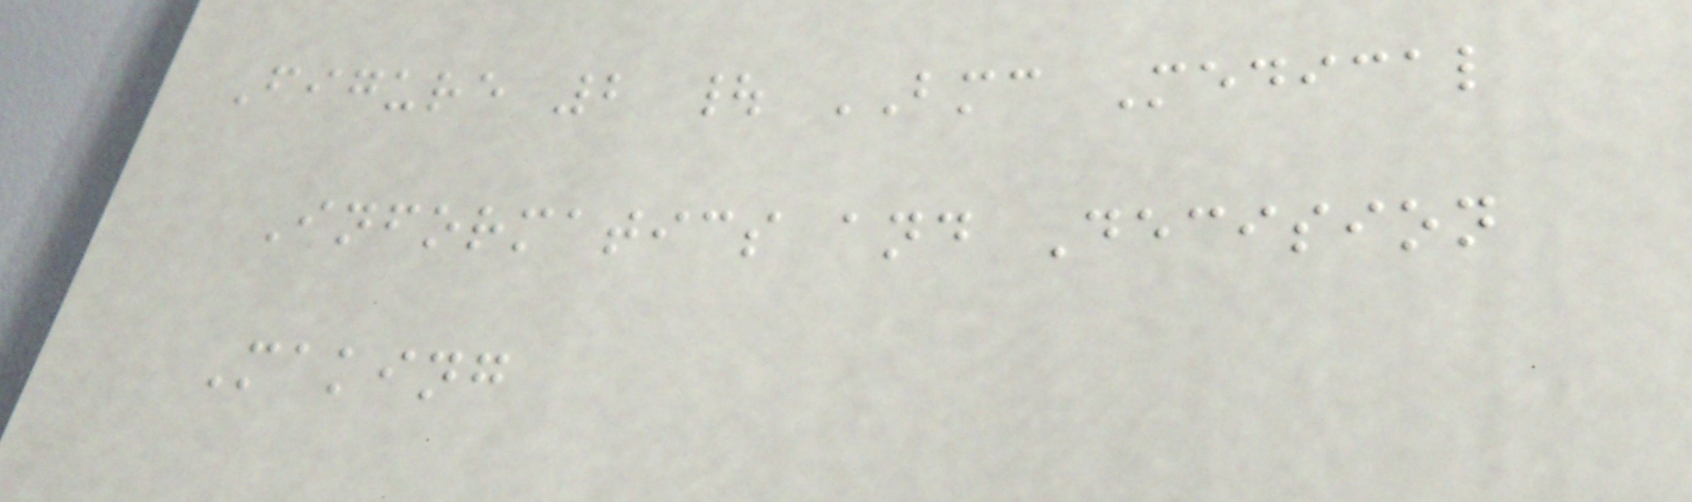Figure 2 | BMC Medical
Informatics and Decision
Making
